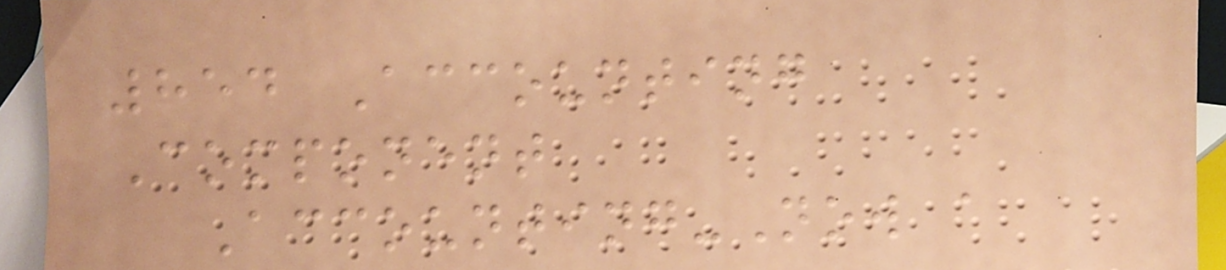854 Accounting
Component
Accounting-Now a
